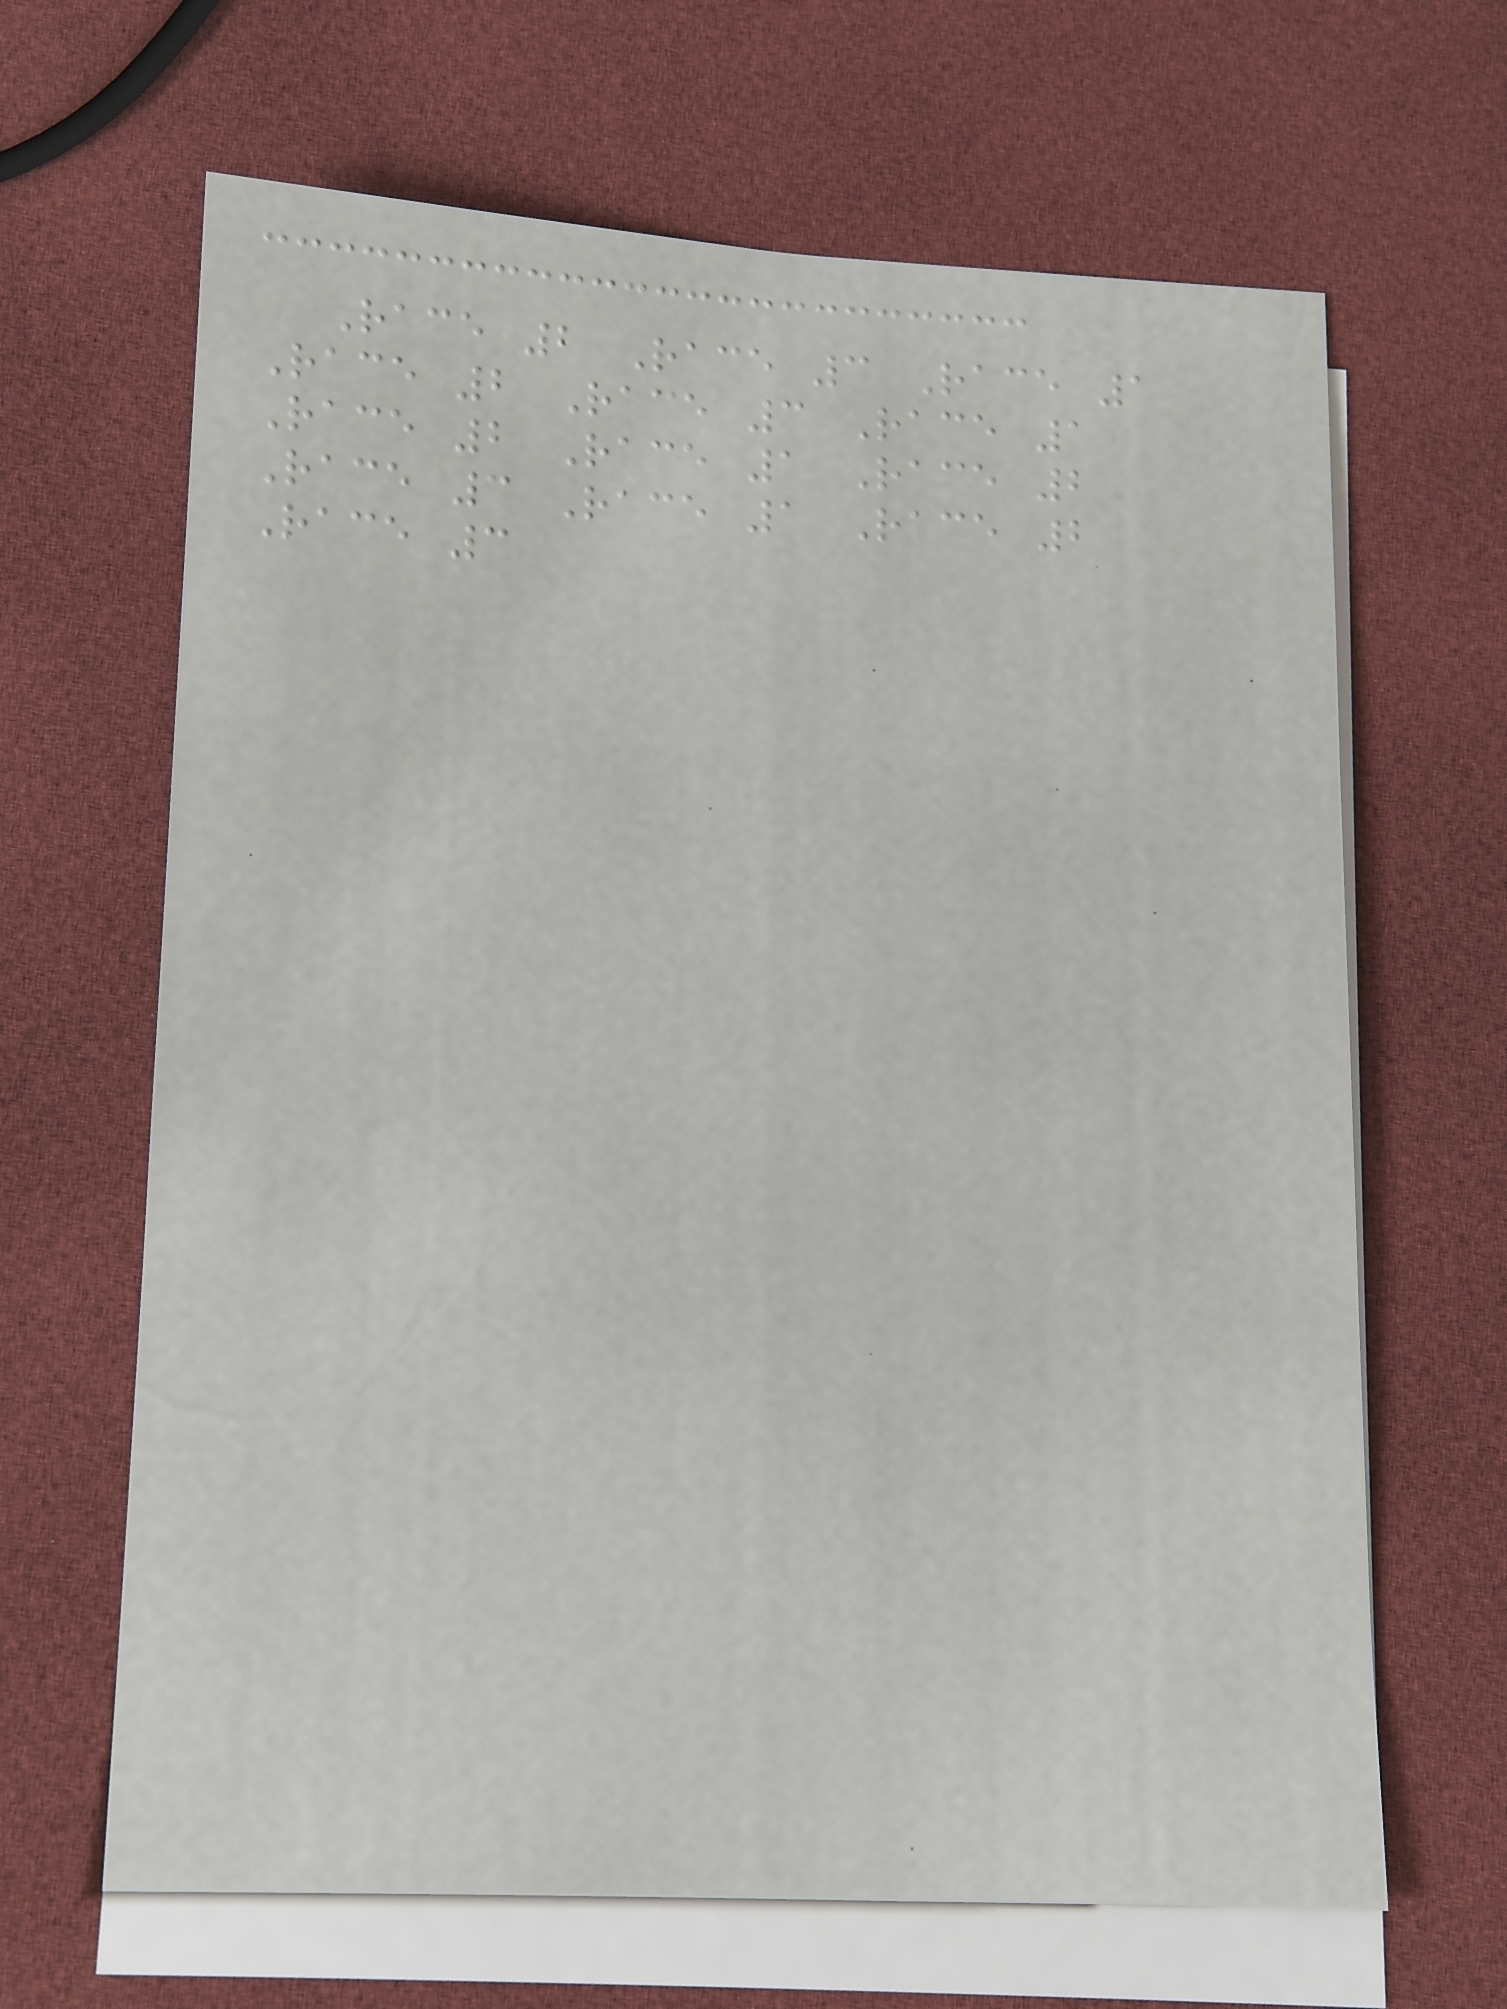Race 2 Race 3 Race 1
Race 2 Race 3 Race 1
Race 2 Race 1 Race 2
Race 3 Race 1 Race 2
Race 3
